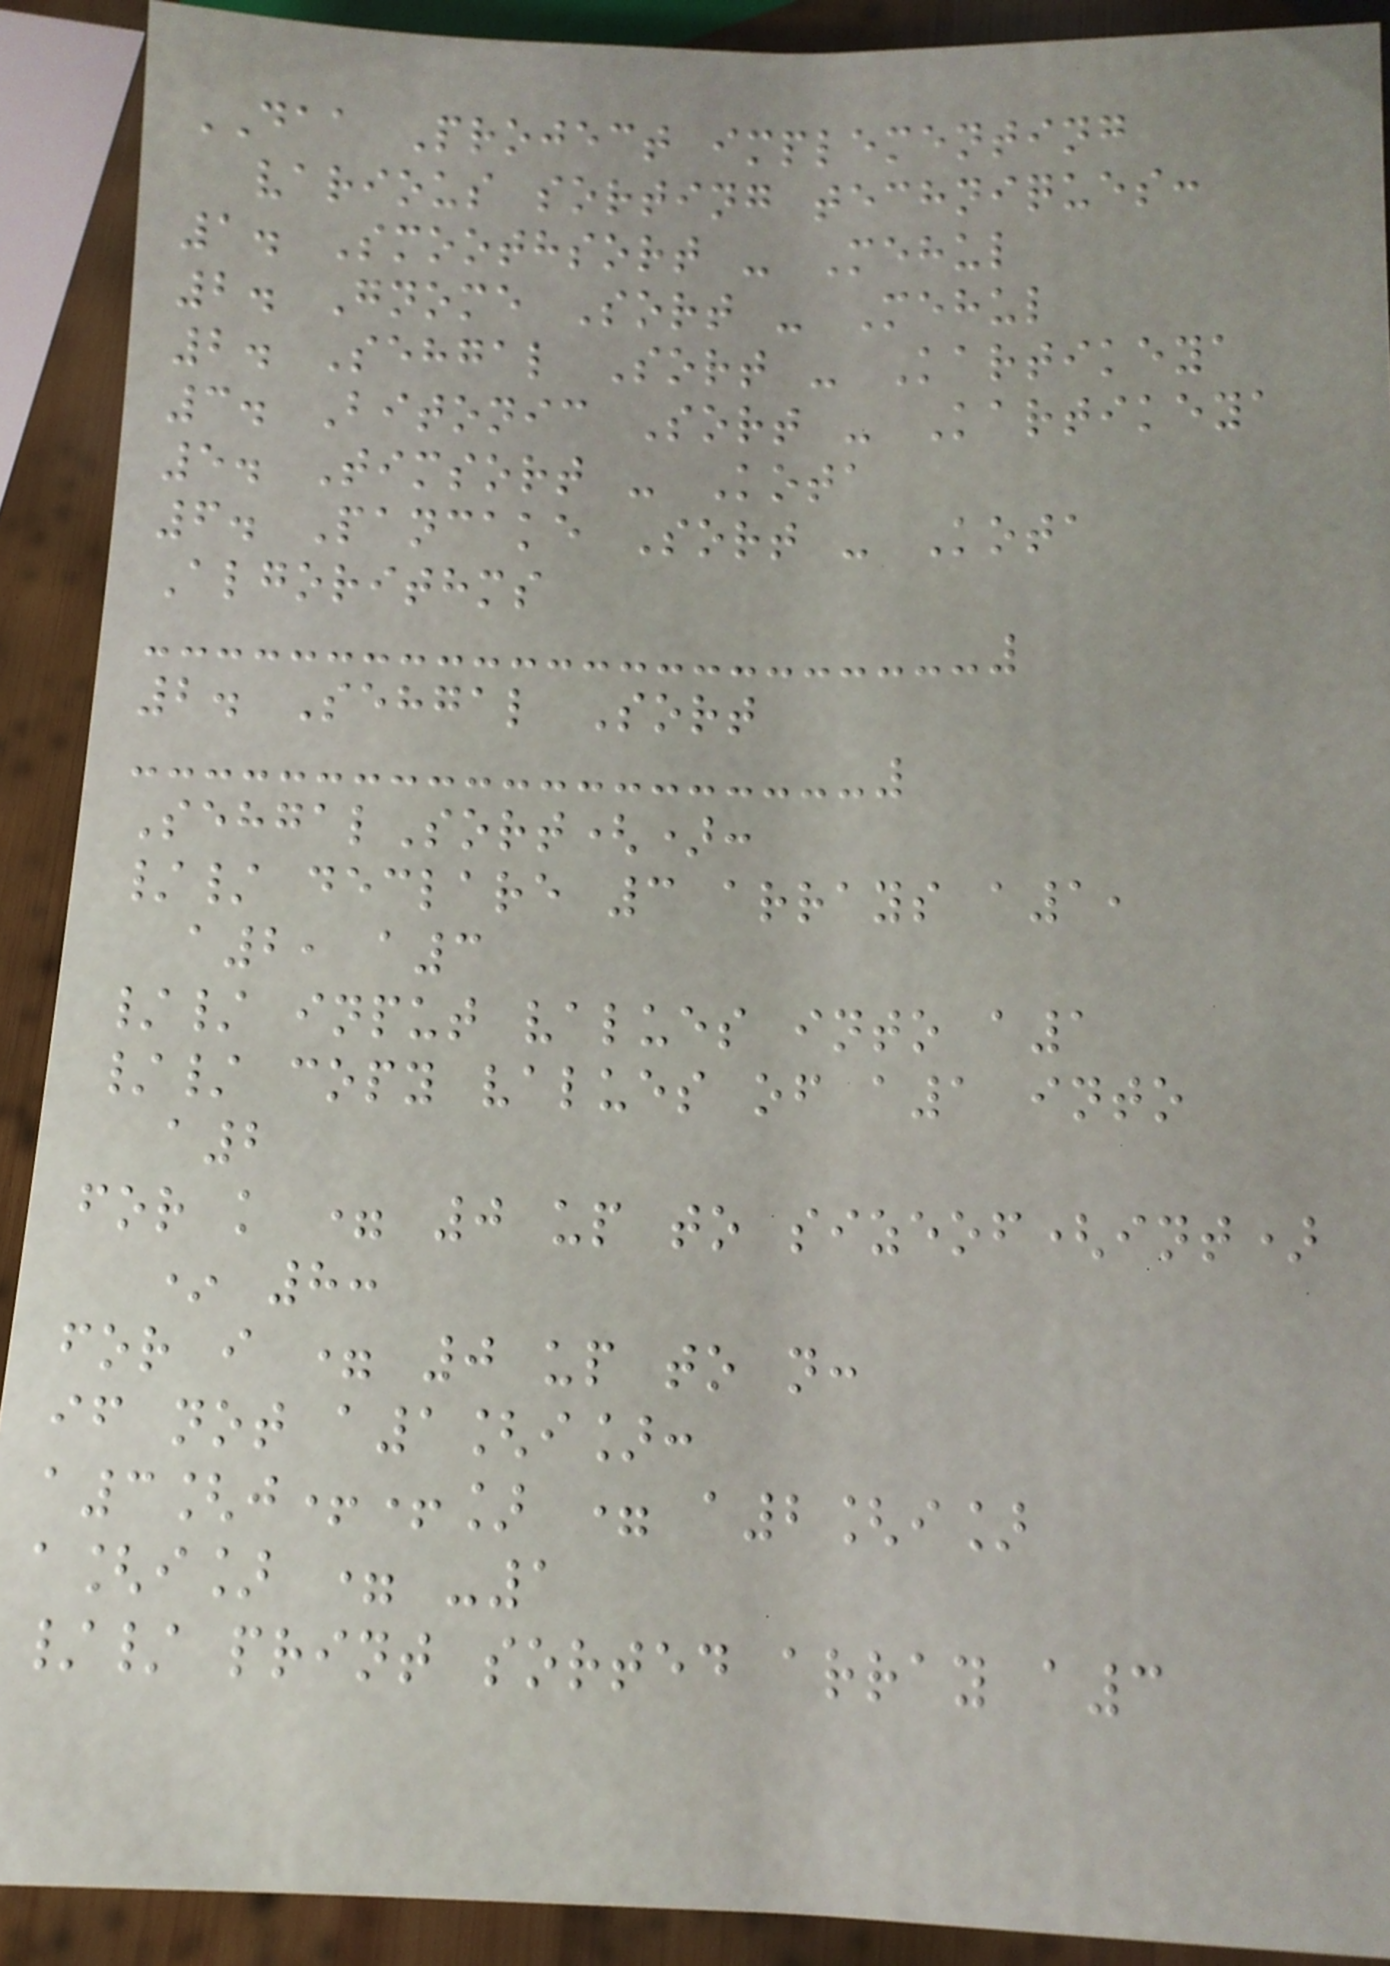DAA Project implementing
various sorting techniques:
1. Smoothsort - Mehul
2. Gnome Sort - Mehul
2. Sehgal Sort - Kartikeya
3. Bitonic Sort - Kartikeya
5. Timsort - Kota
6. Pancake Sort - Kota
Algorithms
2. Sehgal Sort
SehgalSort():
// declare 3 arrays a1,
a2, a3
// input values into a1
// copy values of a1 into
a2
for k = 0 up to sizeof(int)
* 8:
for i = 0 up to n:
if not a1[i]:
a3[j++] = a2[i]
a[i] = -1
// print sorted array a3
